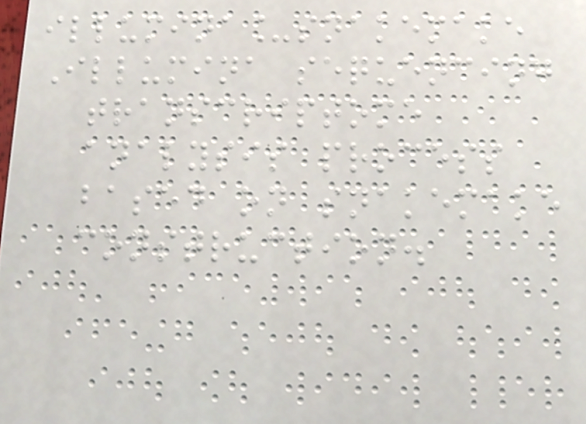illumina_snakemake
Illumina sequencing
transcriptome
analysis process
based on snakemake
construction.
